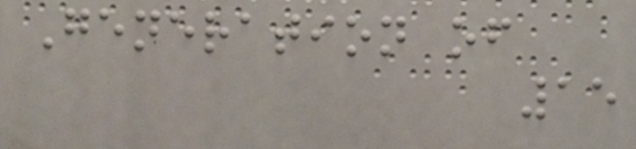Generation of
15
